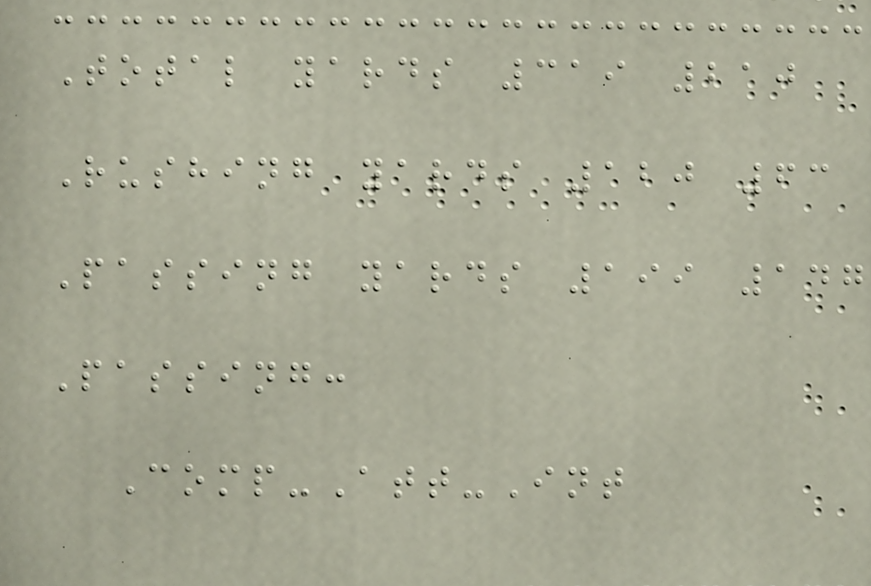Total yards 319 210
Rushing yards 120 63
Passing yards 199 147
Passing:
Comp-Att-Int
